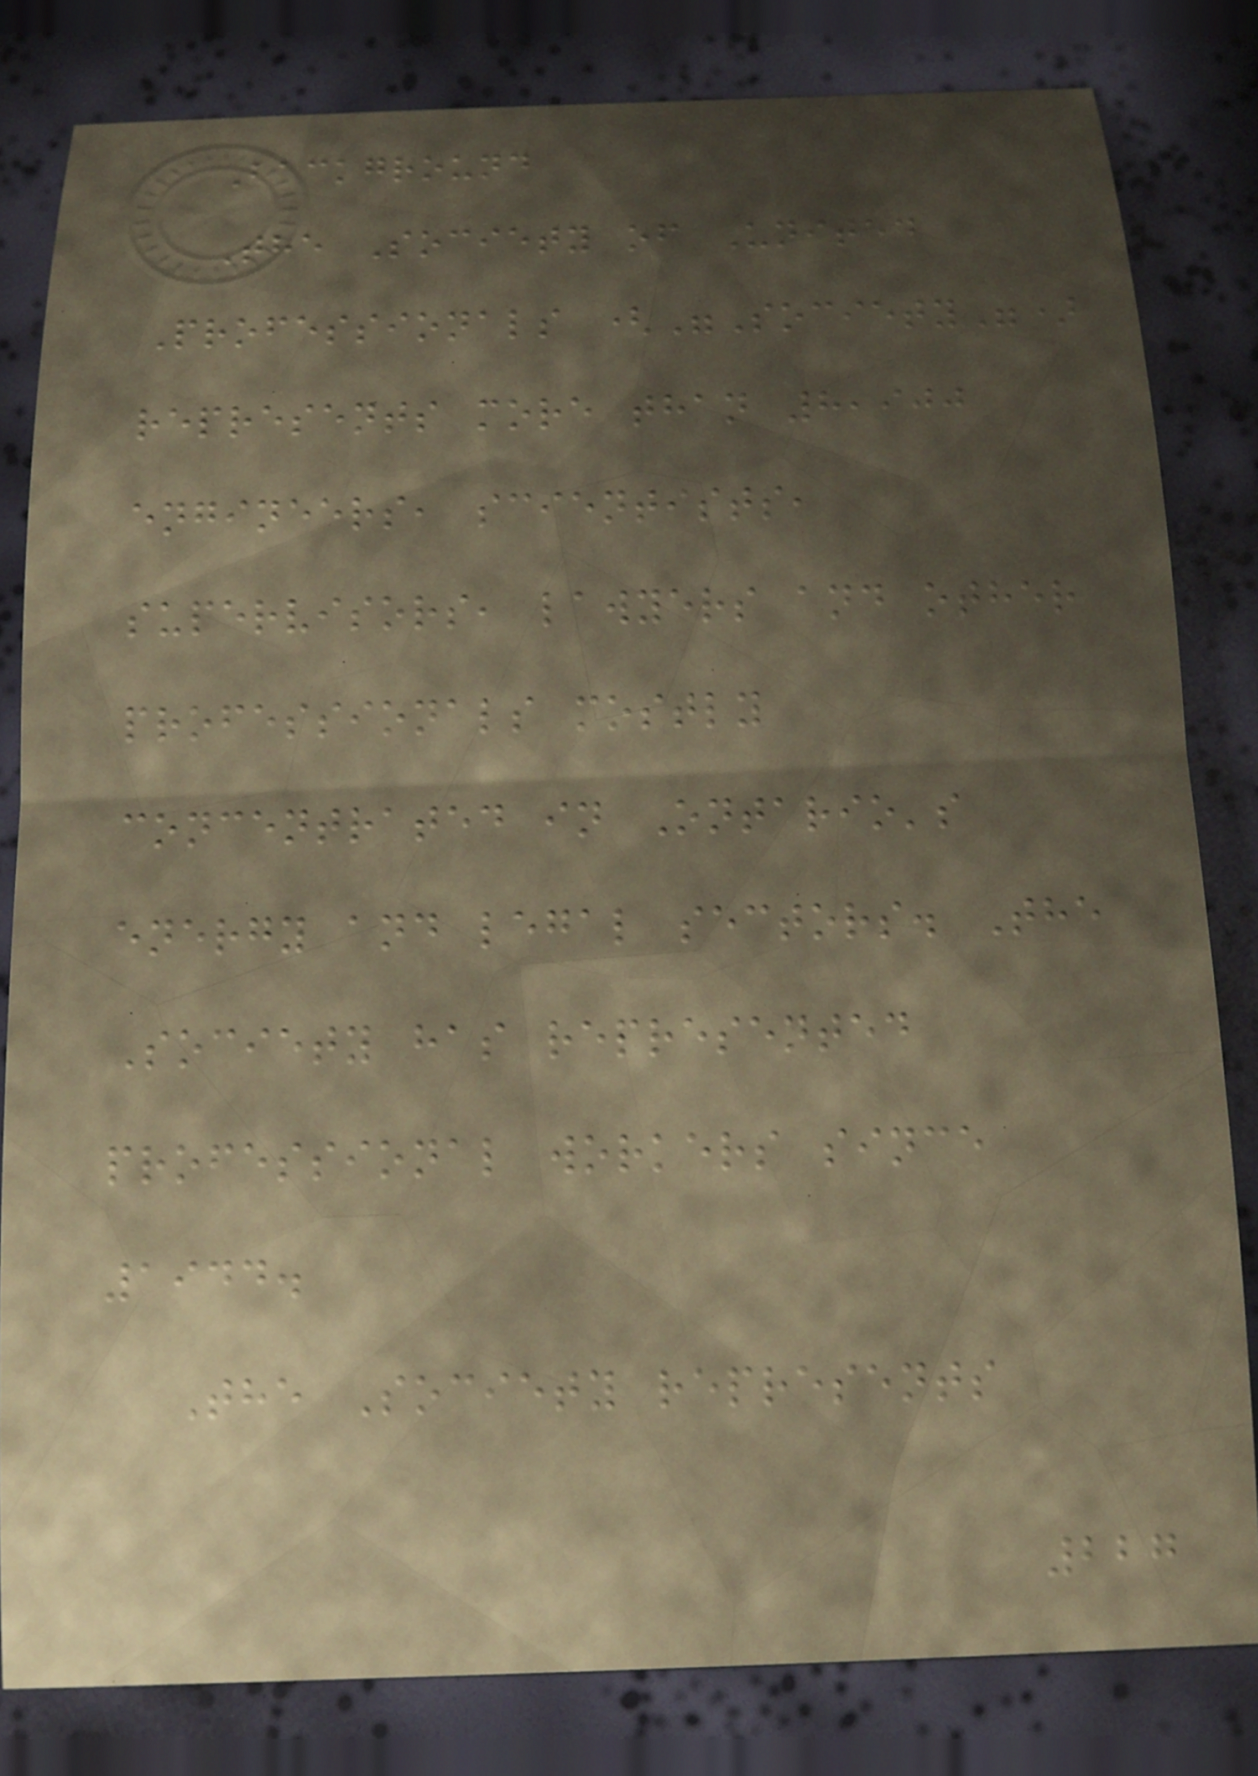Background
The Society of United
Professionals ("Society")
represents more than 8,900
engineers, scientists,
supervisors, lawyers and other
professionals mostly
concentrated in Ontario's
energy and legal sectors. The
Society has represented
professional workers since
1944.
The Society represents
227
